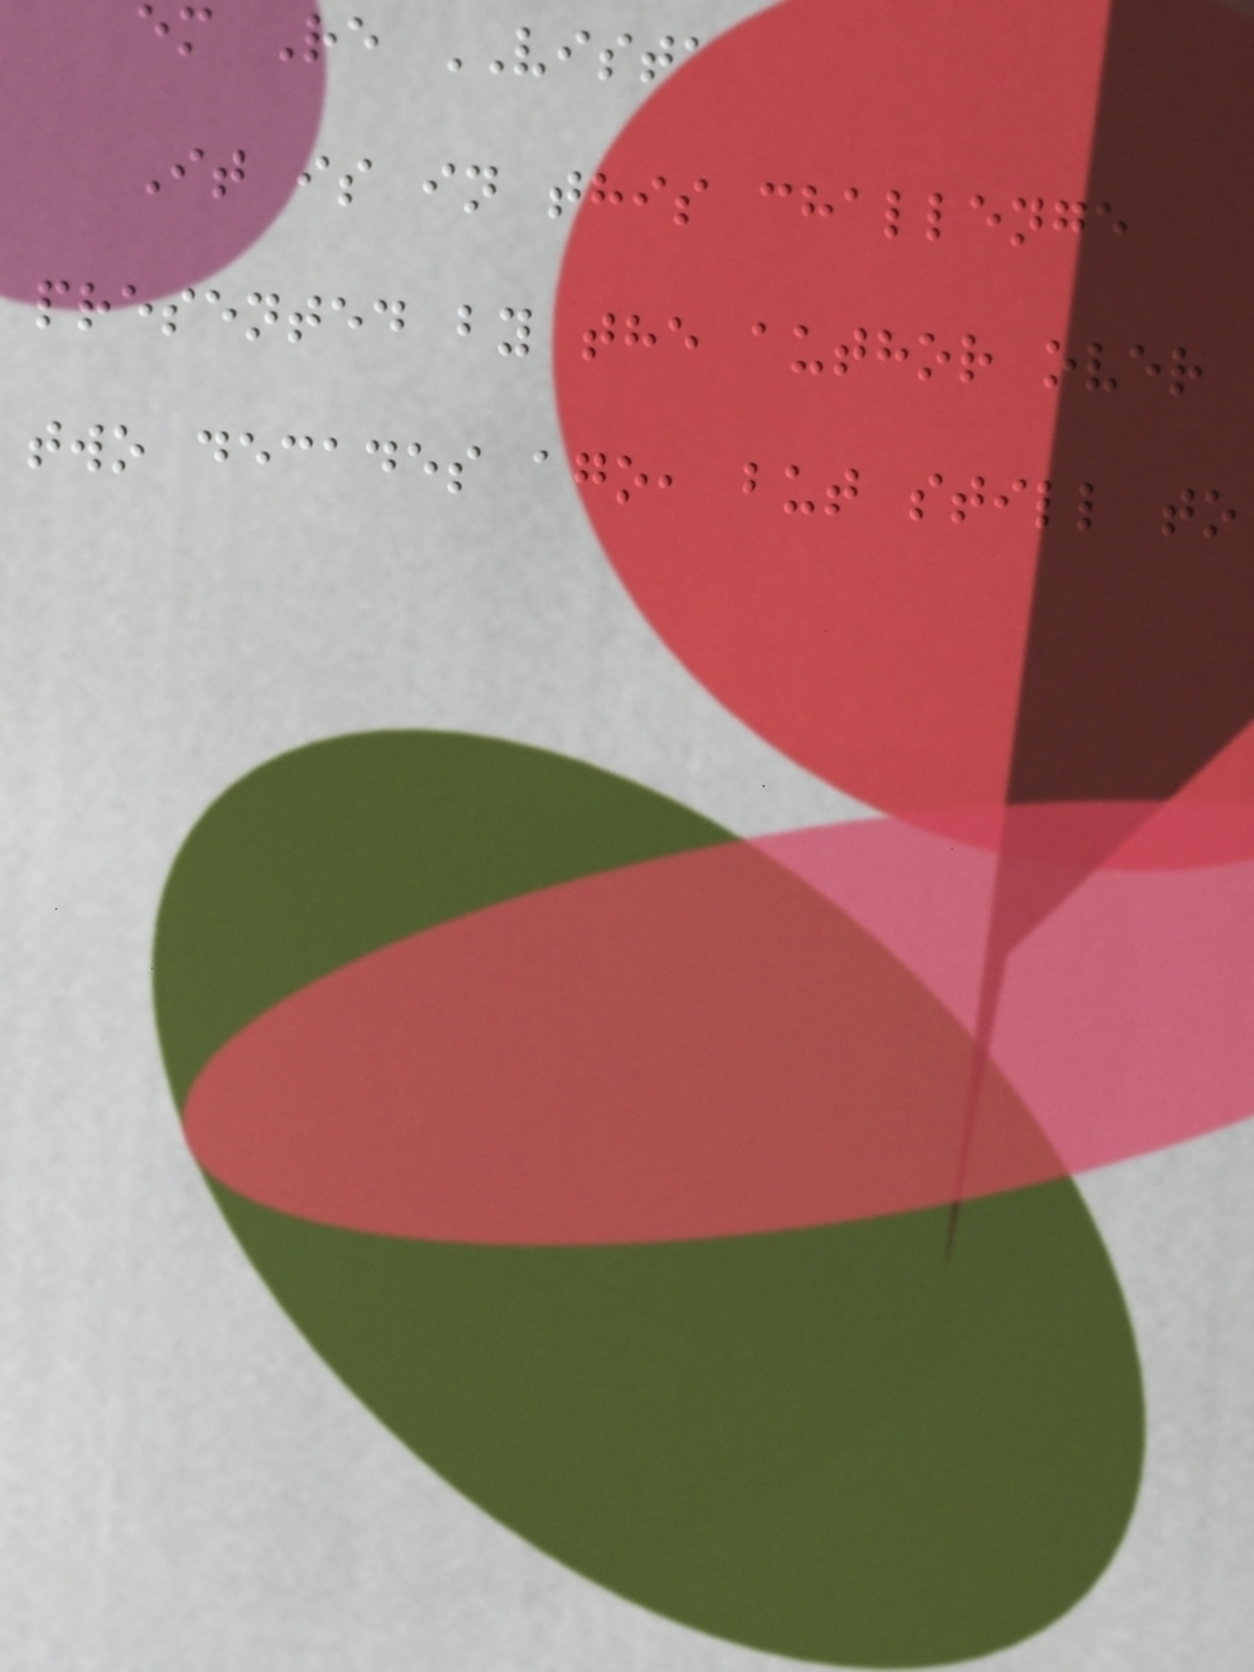em Re VISTA
It is in this challenge
presented by the author over
two decades ago, but still to
